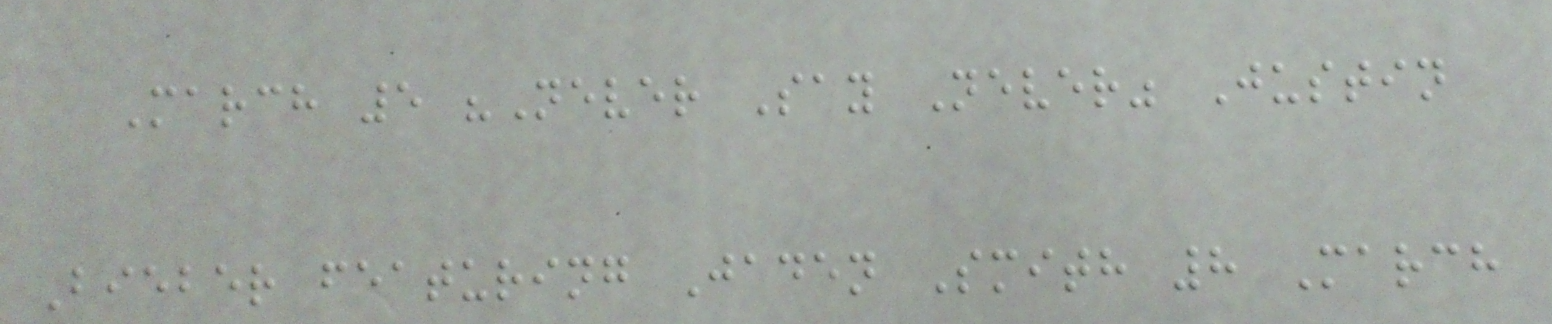March 5 "Never Say Never" Justin
Bieber featuring Jaden Smith 8 March
